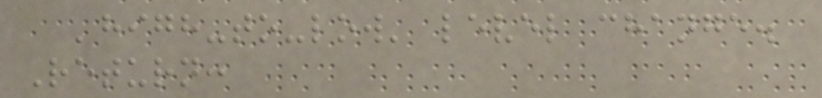'high-to-low' level change.
Return:
